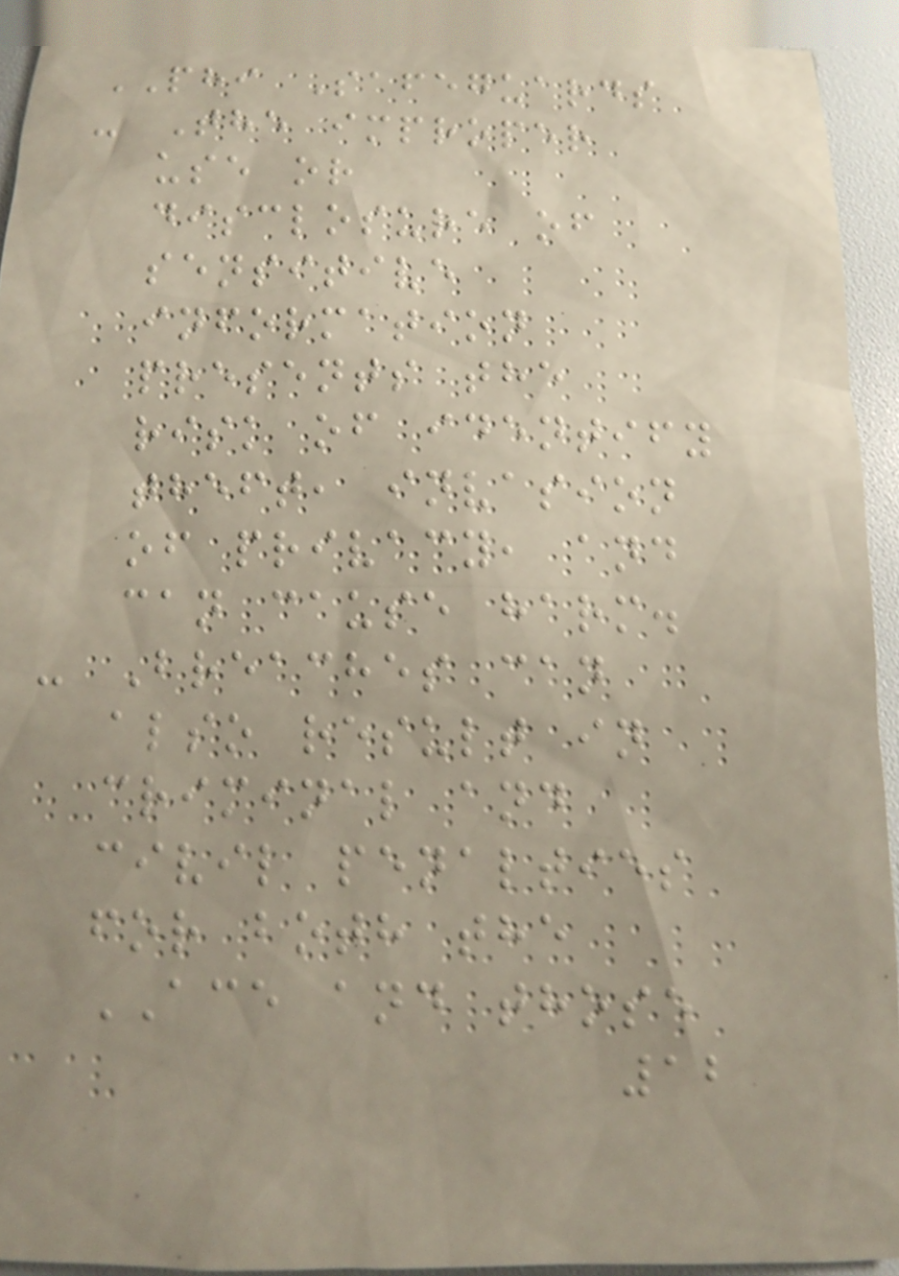PHI Safeguards
- The improper
use or
disclosure of
sensitive
information
presents the
risk of identify
theft, invasion
of privacy, and
can cause harm.
- Breaches can
also result in
criminal and
civil penalties
for both the
ACE and those
12
